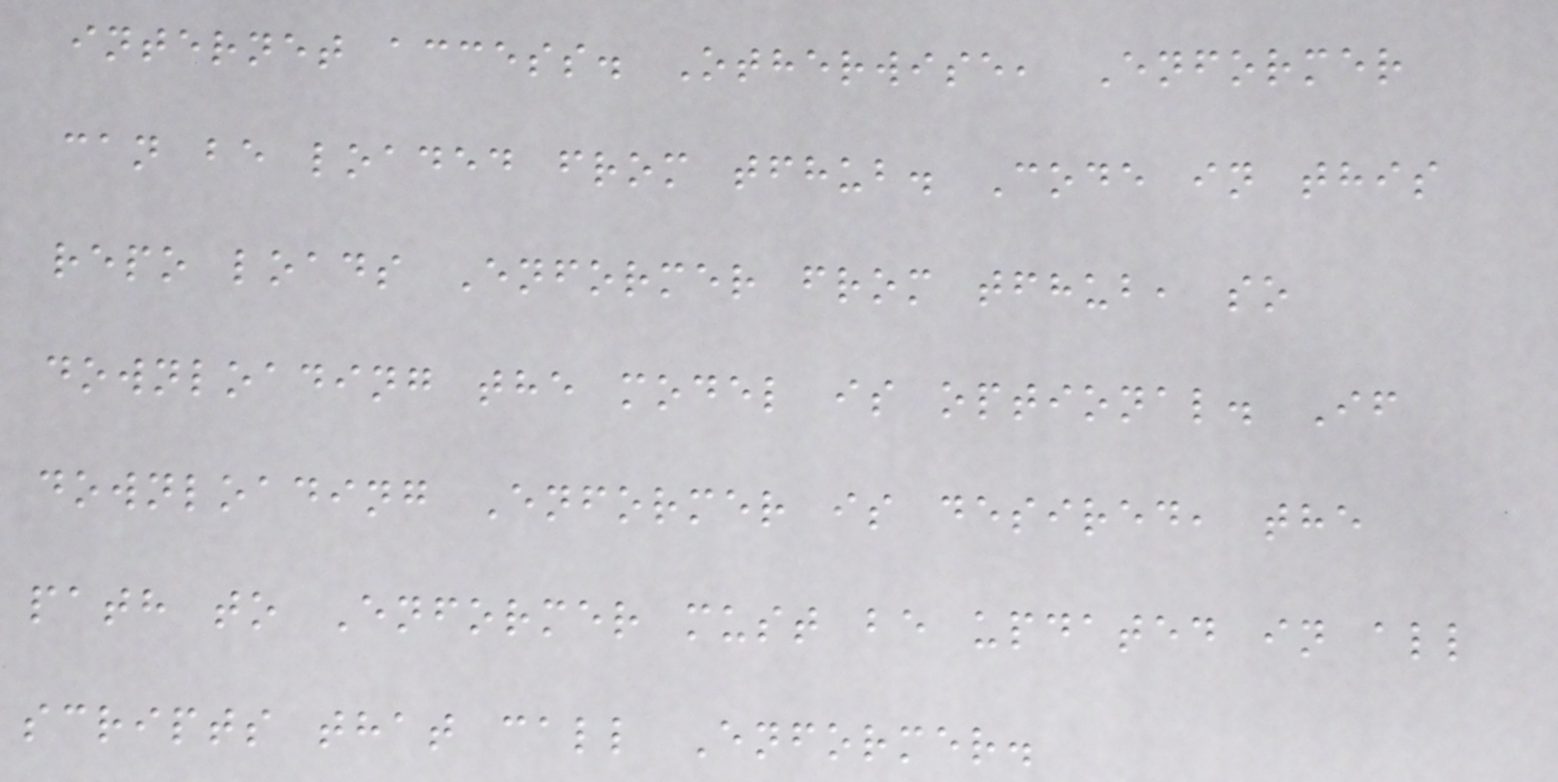internet access. Otherwise, Enformer
can be loaded from tfhub. Code in this
repo loads Enformer from tfhub, so
downloading the model is optional. If
downloading Enformer is desired, the
path to Enformer must be updated in all
scripts that call Enformer.
